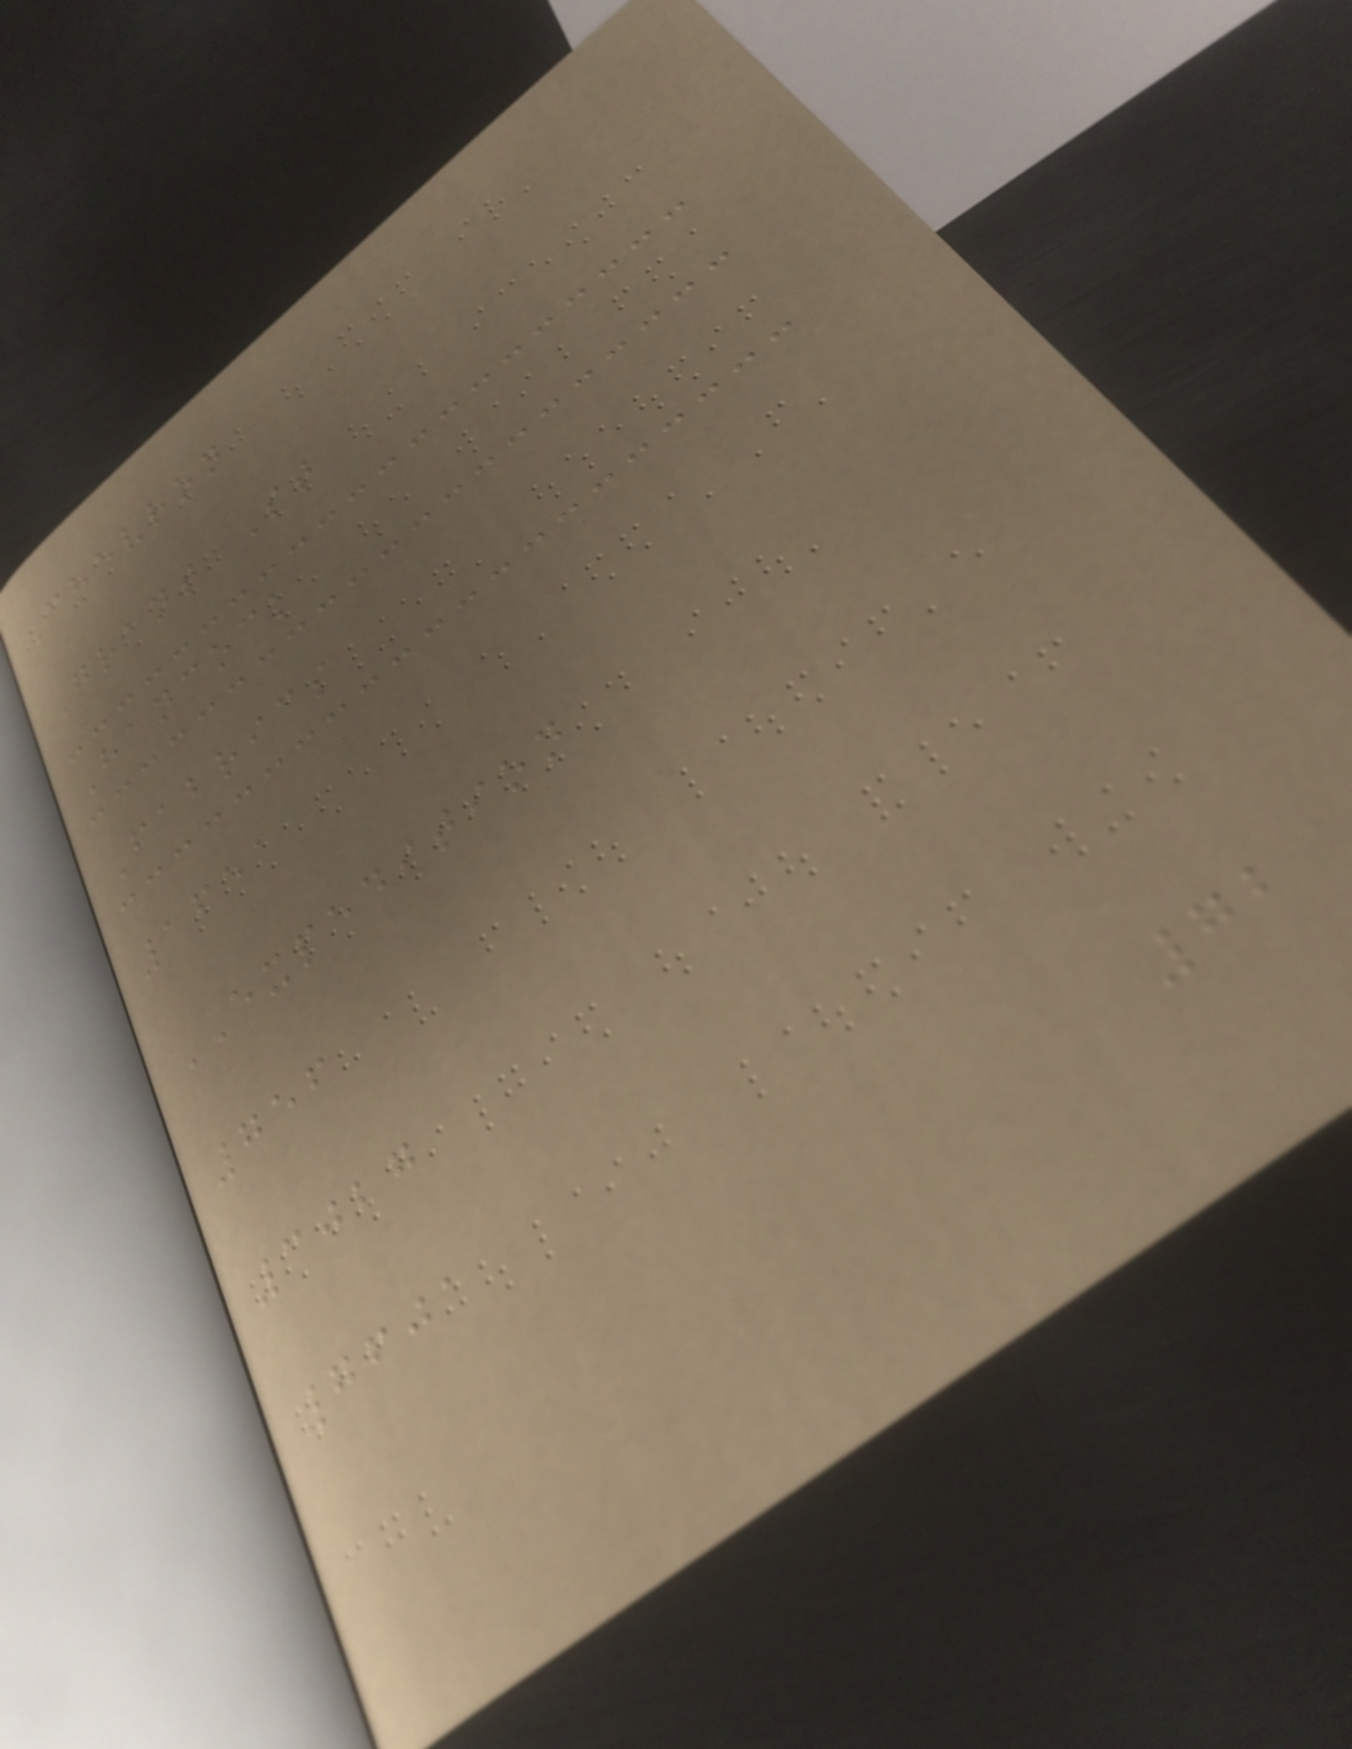Chevron
Grant St
Hancock
Fabrics
1651
EXPEDITION
756
3027
7601
72
